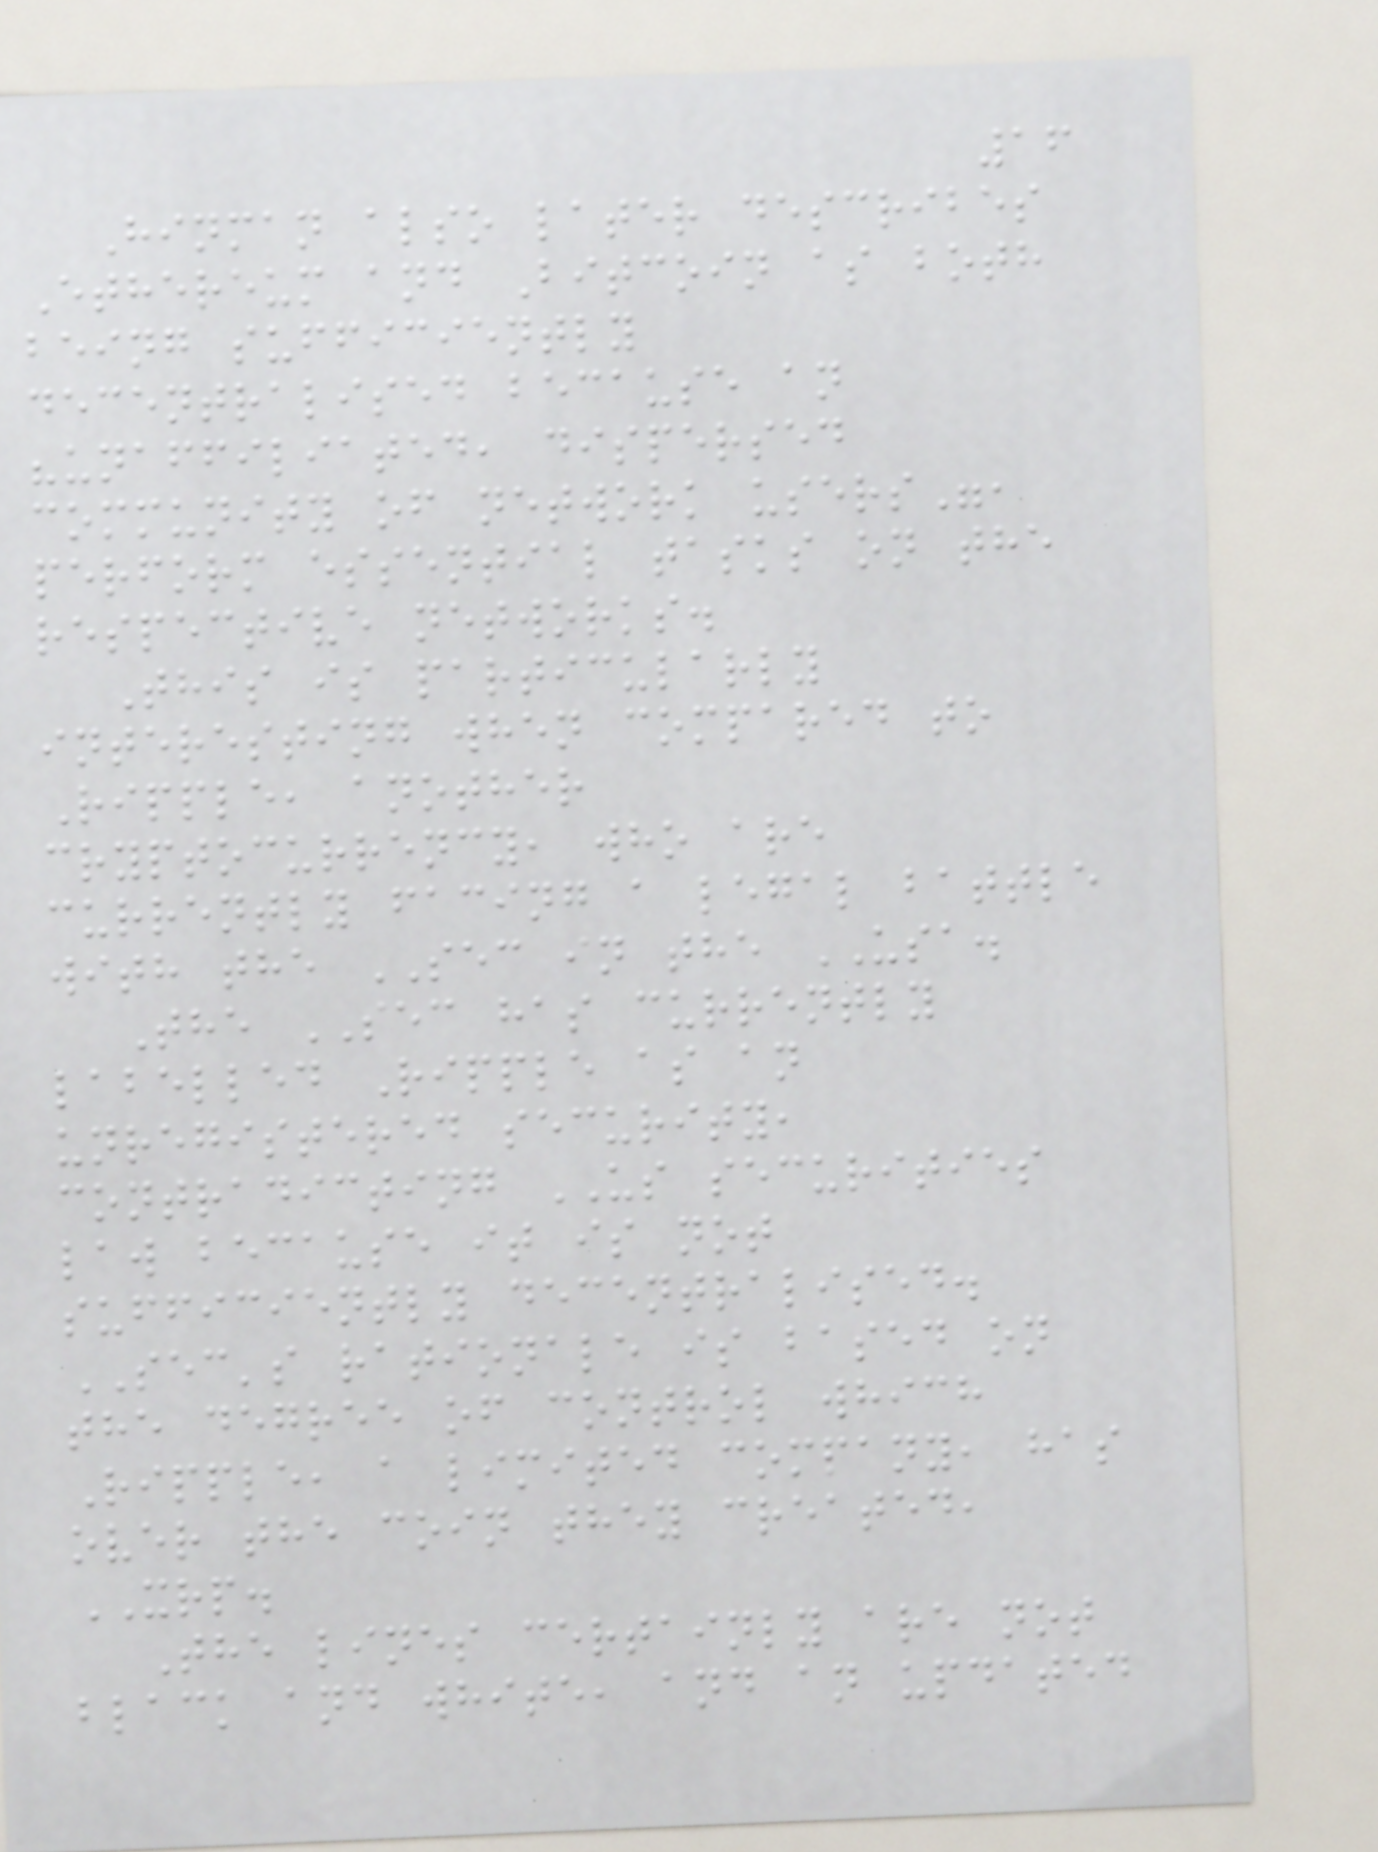16
Hinman also later describes
Ethereum and Bitcoin as both
being sufficiently
decentralised because an
"unaffiliated, dispersed
community of network users",
perform essential tasks on the
respective networks.
This is particularly
interesting when compared to
Ripple, another
cryptocurrency, who are
currently facing a legal battle
with the SEC in the USA.
The SEC has currently
labelled Ripple as an
unregistered security,
contradicting US securities
law because it is not
sufficiently decentralised.
SEC's rationale is based on
the degree of control which
Ripple, a limited company, has
over the coin they created,
XRP.
The lines certainly are not
black and white, and an updated
